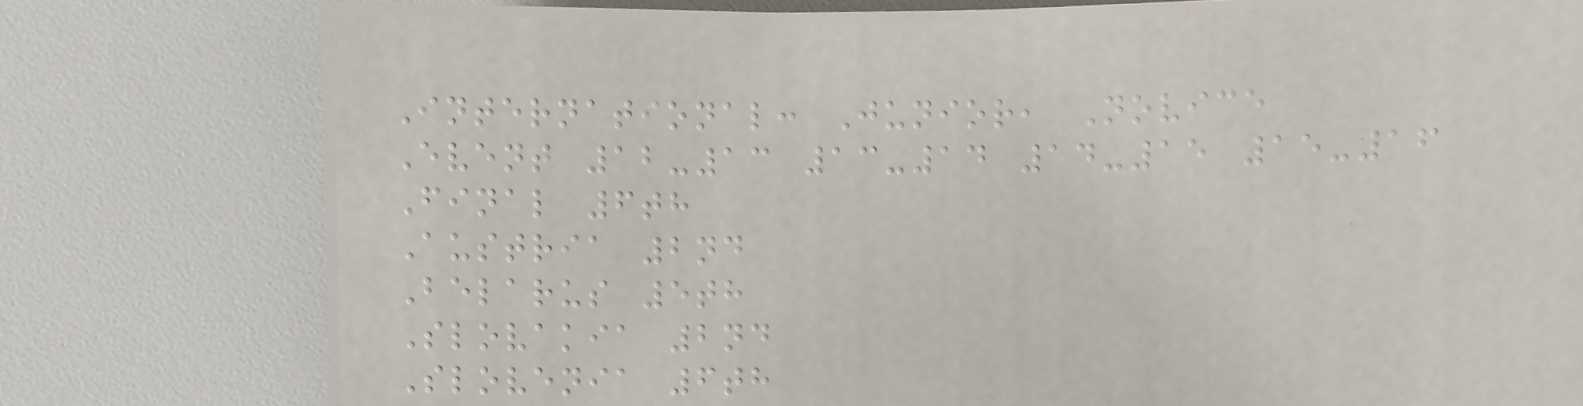International: Junior, Novice
Event 12-13 13-14 14-15 15-16
Final 6th
Austria 2nd
Belarus 5th
Slovakia 2nd
Slovenia 6th
